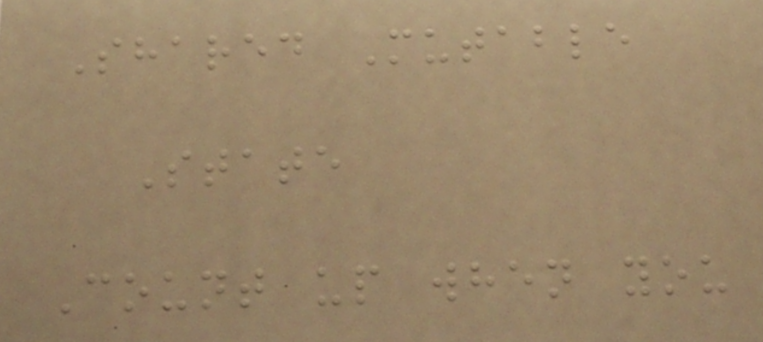Shared Mutable
State
Count up when you
